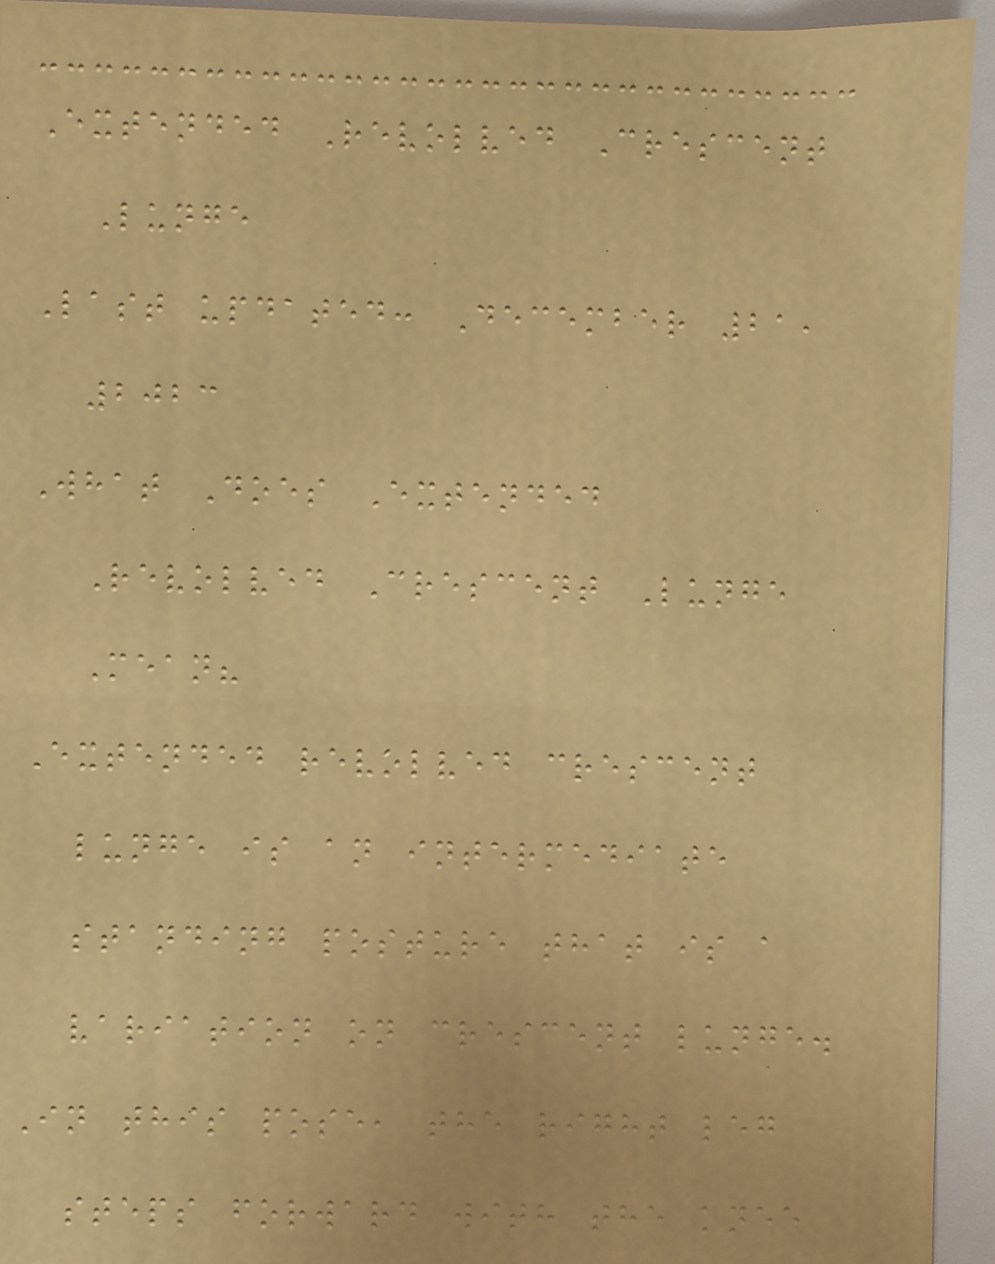Extended Revolved Crescent
Lunge
Last updated: December 21,
2023
What Does Extended
Revolved Crescent Lunge
Mean?
Extended revolved crescent
lunge is an intermediate
standing posture that is a
variation on crescent lunge.
In this pose, the right leg
steps forward with the knee
